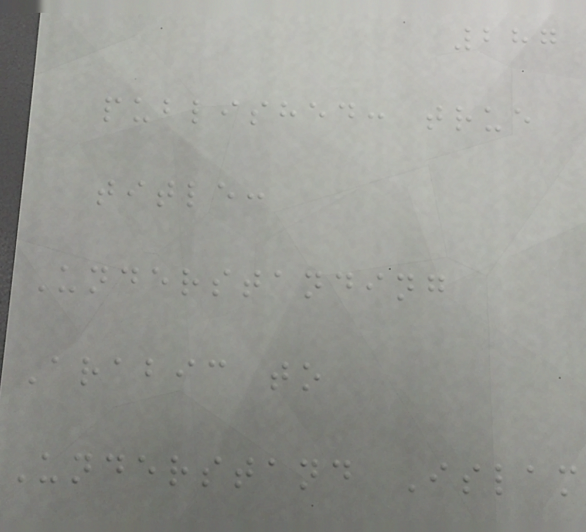287
published: true
title:
Understanding
Arabic to
Understand Islam
